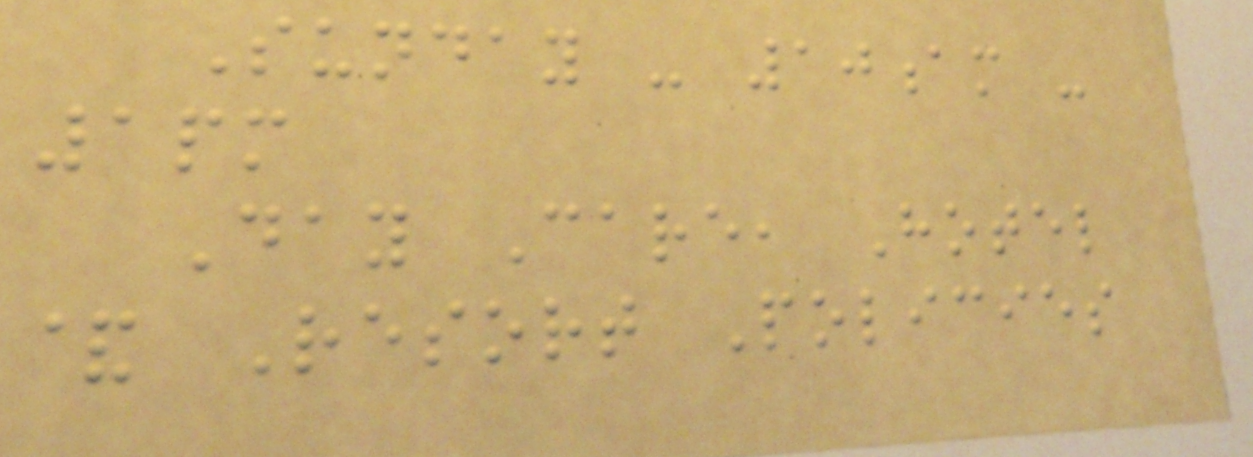Sunday - 10am -
1pm
Day Care, Hotel
& Resort Policies
